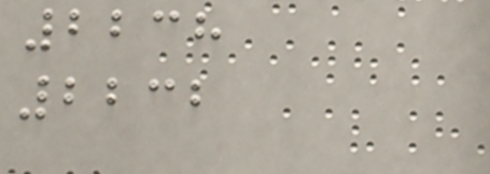2238
2232
